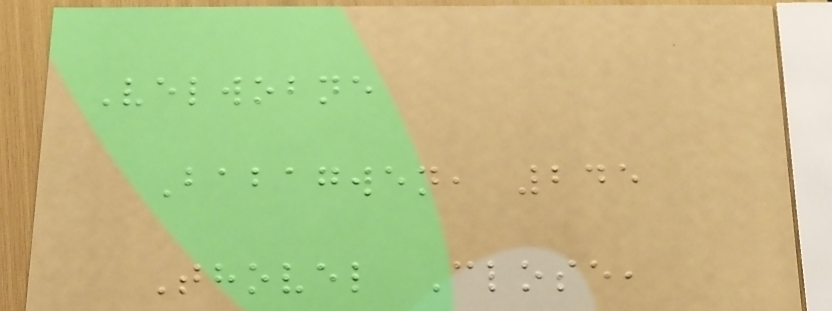Velwobne
Babagwen, 245
Thovel Close,
